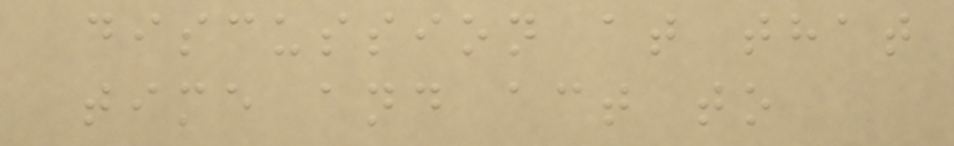discussion at that
time and act to
